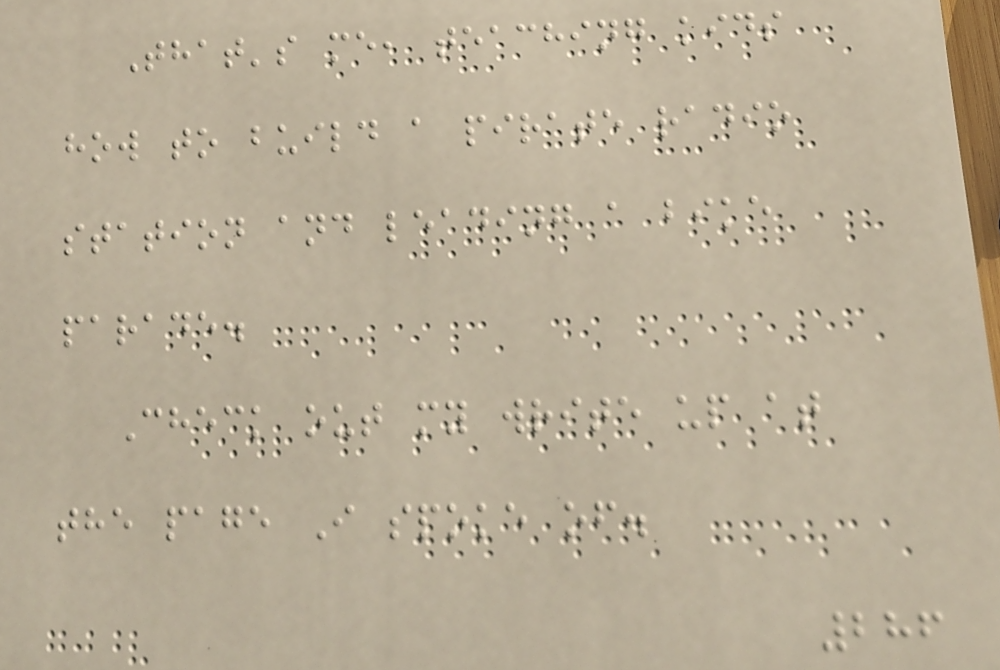That's me, teaching kids
how to build a pirate radio
station and leading a bike
parade.
Check out my write up at
the page I spoke of.
286
